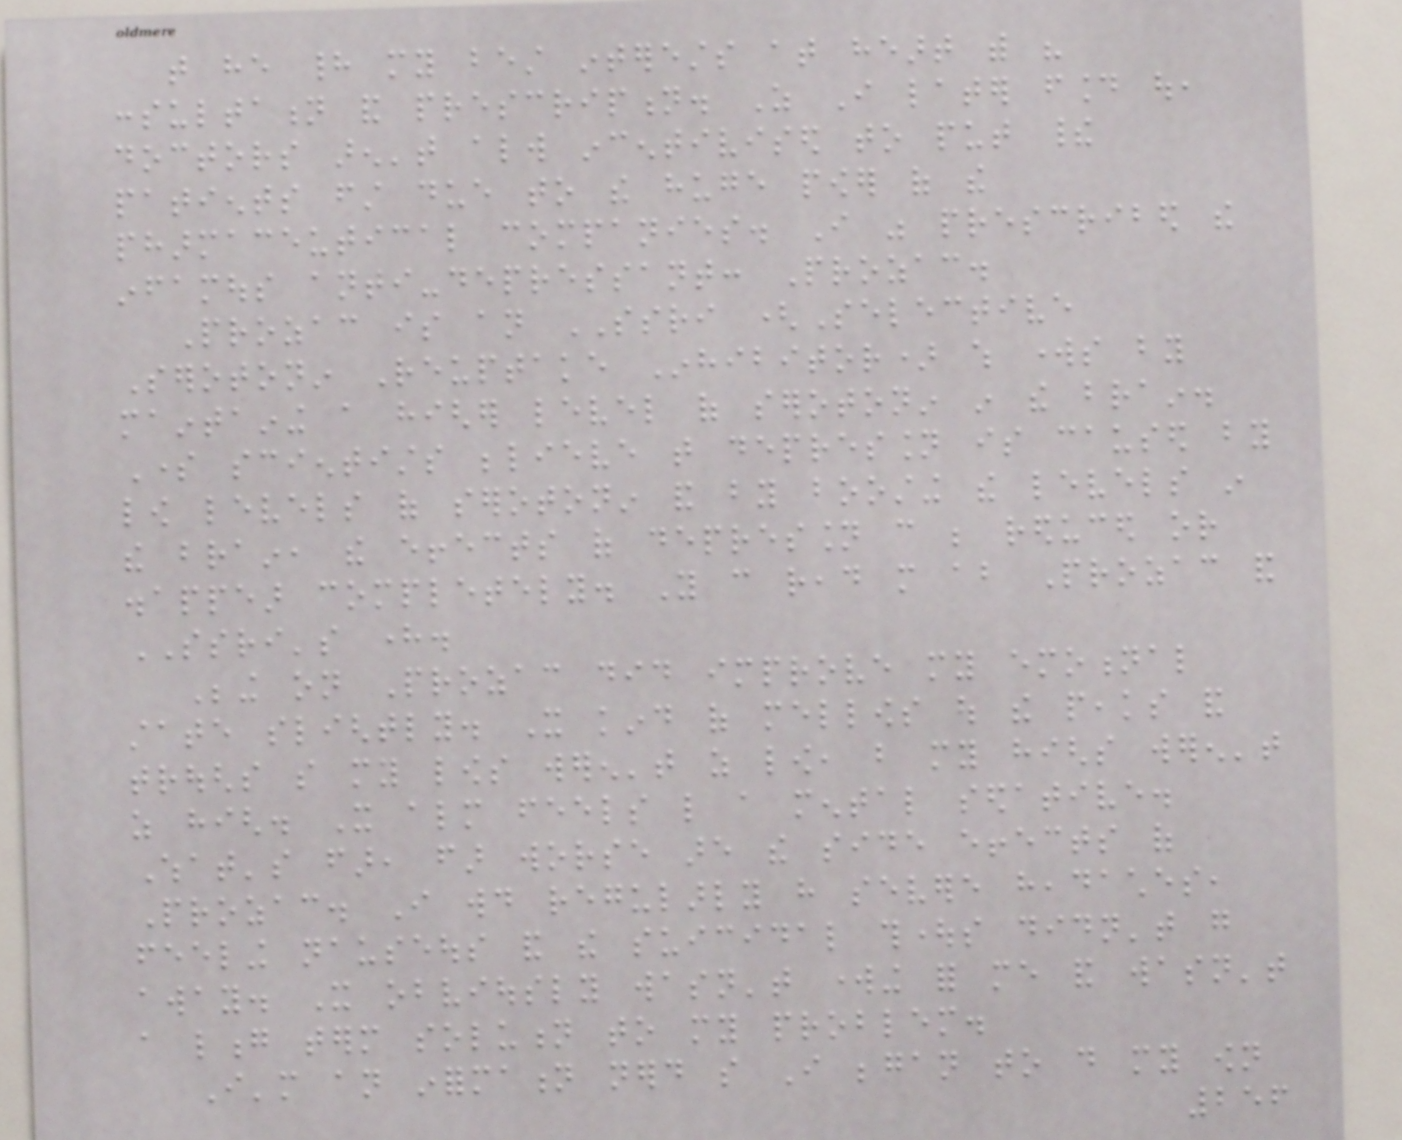that he had my best interests at heart with his
consultation and prescription. As I later found out,
doctors aren't always incentivised to put their
patients first due to the huge power of the
pharmaceutical companies. I was prescribed the
infamous anti-depressant: Prozac.
Prozac is an SSRI (Selective
Serotonin Reuptake Inhibitor) which works by
maintaining a higher level of serotonin in the brain.
Some scientists believe that depression is caused by
low levels of serotonin and by boosting the levels in
the brain, the effects of depression can be reduced or
disappear completely. You can read more about Prozac and
SSRI's here.
Being on Prozac did improve my emotional
state slightly. It kind of mellows out the peaks and
troughs so my lows weren't as low, but my highs weren't
as high. It almost feels like a mental sedative.
What's far, far worse are the side effects of
Prozac. I would regularly have severe headaches,
feeling nauseous and the suicidal thoughts didn't go
away. It obviously wasn't working for me and wasn't
a long term solution to my problem.
I'm an information nerd so I began to do my own
256
